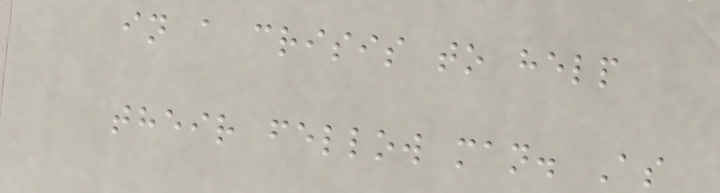in a crisis to help
their fellow man. As
